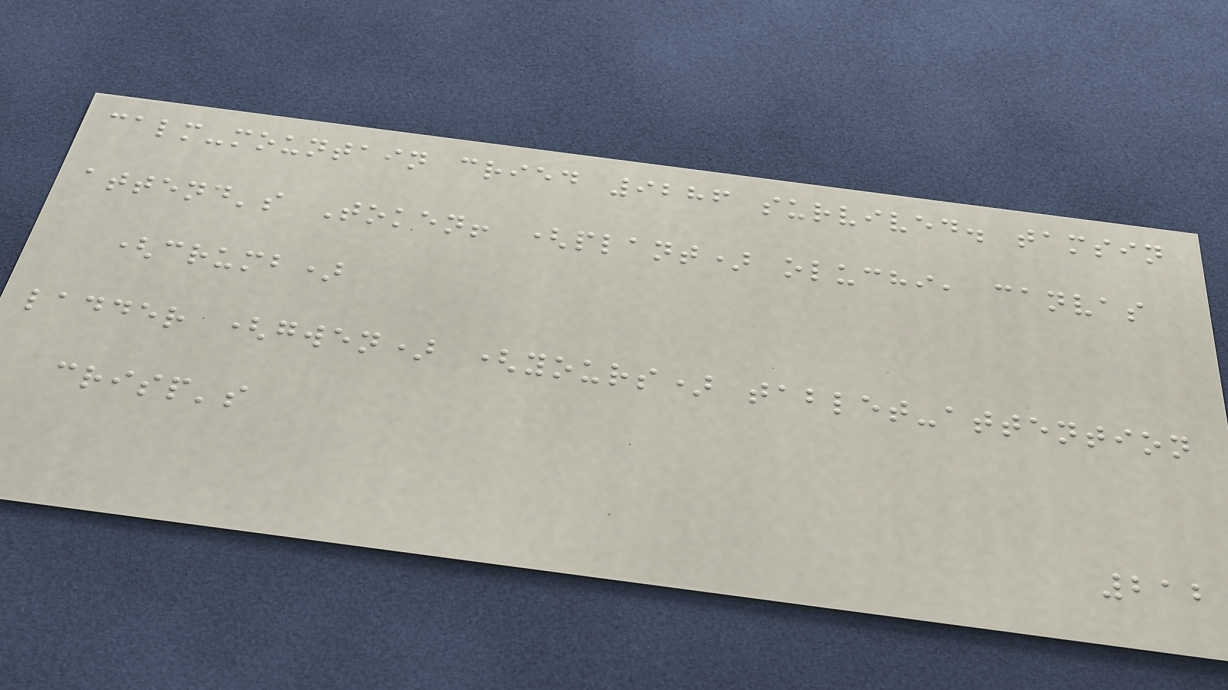calm-mountain cried 9286 survived. tamsin
attend's Token! (plant) oluchi, canvas
(crumb)
ladder (gwen) (yours) tablet-attention
crisp's
212
